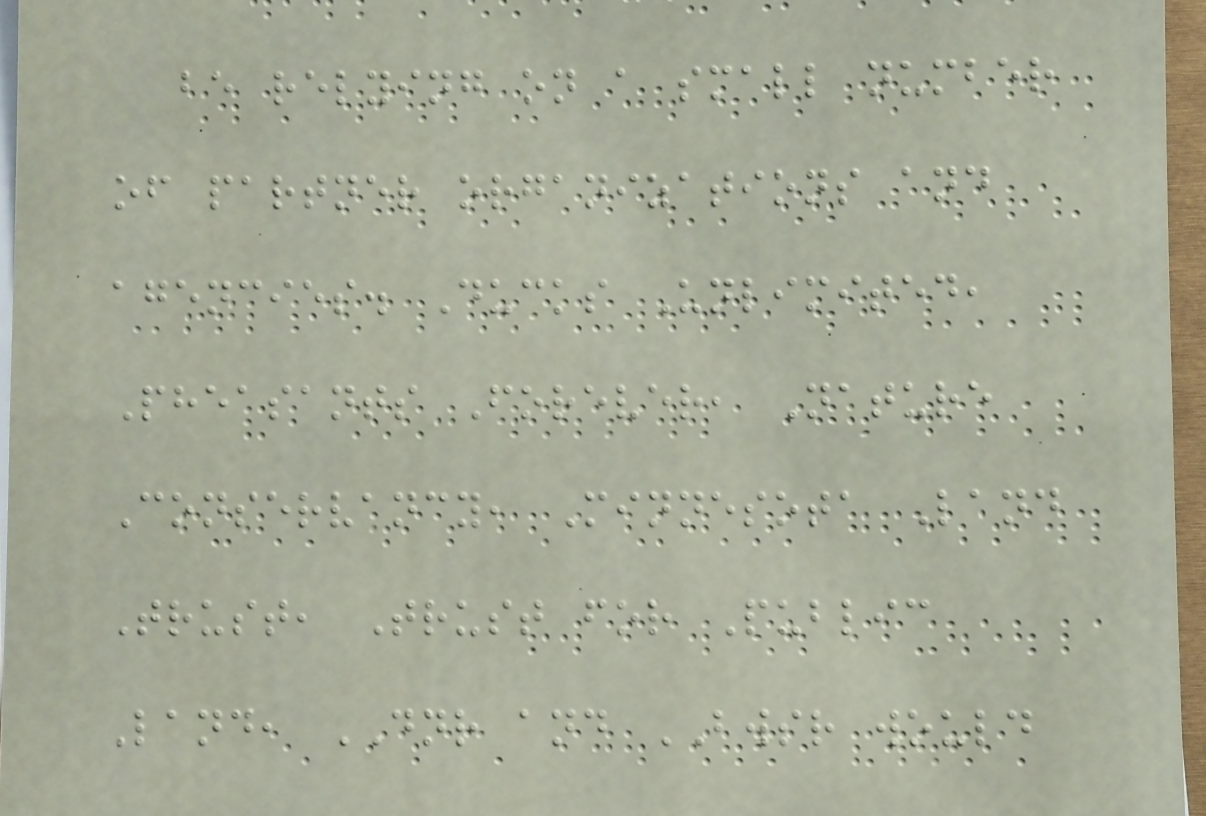be relying on a small number
of partner organizations and
agencies. Ducks Unlimited,
Pheasants Forever, Nature
Conservancy, Minnesota Land
Trust, Trust for Public
Land, DNR and BWSR would
